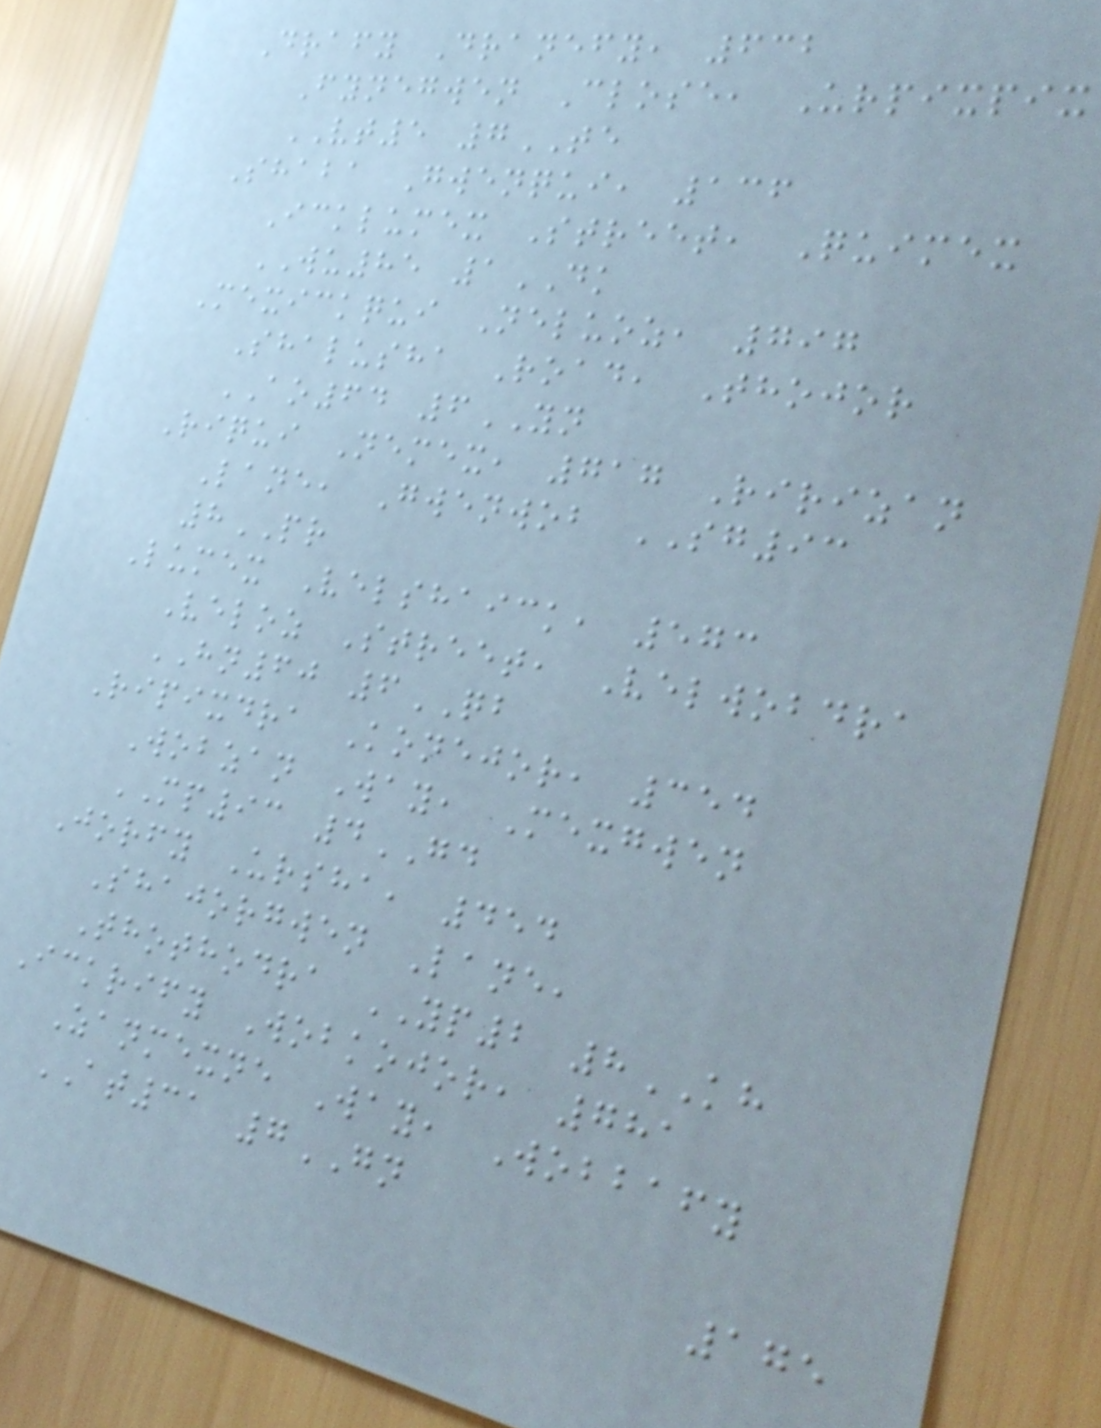Drafy Dranefy, 632
Fynegwen Close, Urpixpix
VT5 7TE
Shaba Gwenqui, 136
Icklumex Street, Quimex
WU85 1DK
Mexickqui Neluoz, 797
Shalusha Road, Thojor
AO64 6YN
Riqui Nemex, 717 Ririzan
Lane, Gwenwob SG93
8PR
Lumex Velshaick, 573
Veloz Street, Velwobdra
HN60 6QB
Ripixdra Konejor, 354
Wobzan Way, Mexgwen
MP93 4GD
Jorfy Ursha, 454
Shajorgwen Lane,
Thothodra YP2 8KH
Ickrify Wobkojor, 781
Zanmexne Way, Wobbafy
AT31 7GN
175
